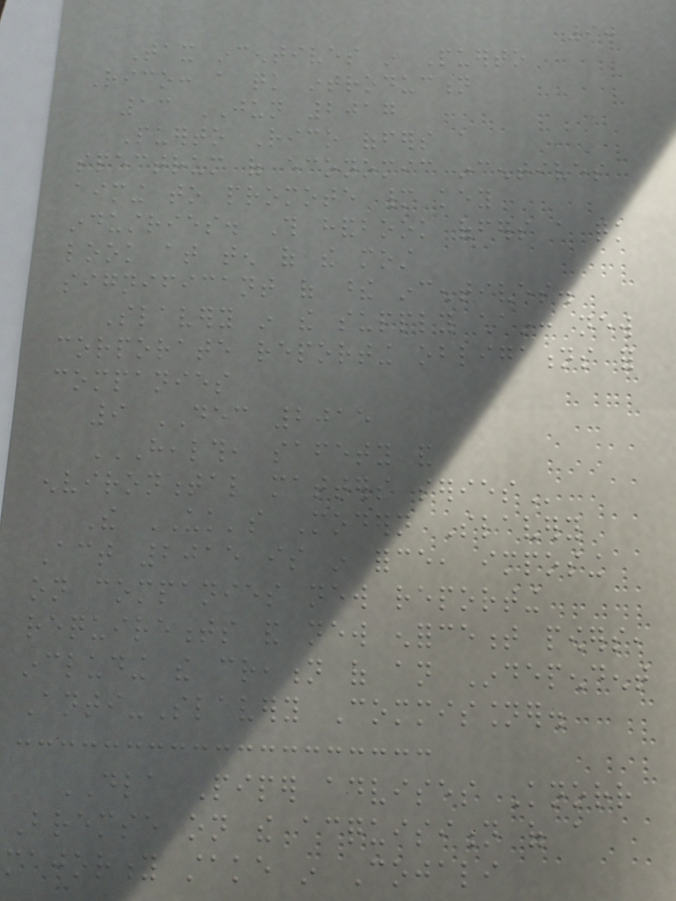90
Tax incentives in Puerto
Rico: a quick introduction
13 JUN 2017
Puerto Rico offers a
spectrum of economic incentives
aiming to promote many key
industries. This handbook offers a quick
look at ten of the most
significant of these incentives.
Slavery in the supply chain: new
corporate reporting obligations for
companies
9 DEC 2015
HEALTH, SAFETY AND
ENVIRONMENTAL MATTERS SERIES
The UK's Modern Slavery
Act 2015 is in force, imposing
on companies new reporting
requirements and new enforcement powers,
including the creation of an Independent
Anti-Slavery Commissioner.
DLA Piper advises Knorr
Bremse on the acquisition of a
majority stake in Cojali
